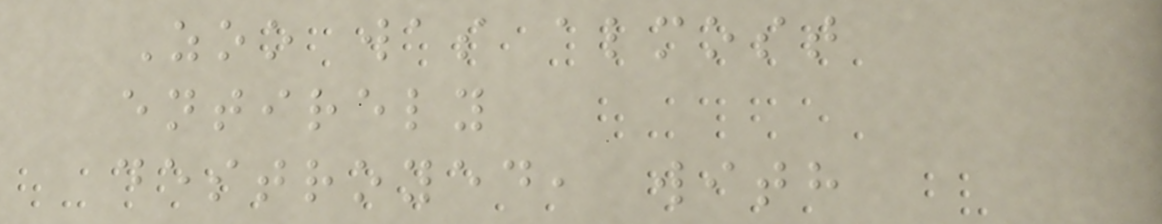Zoo was almost
entirely
destroyed, with
